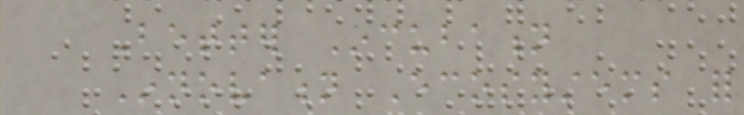Better Incubation
Innovation Ecosystems for
